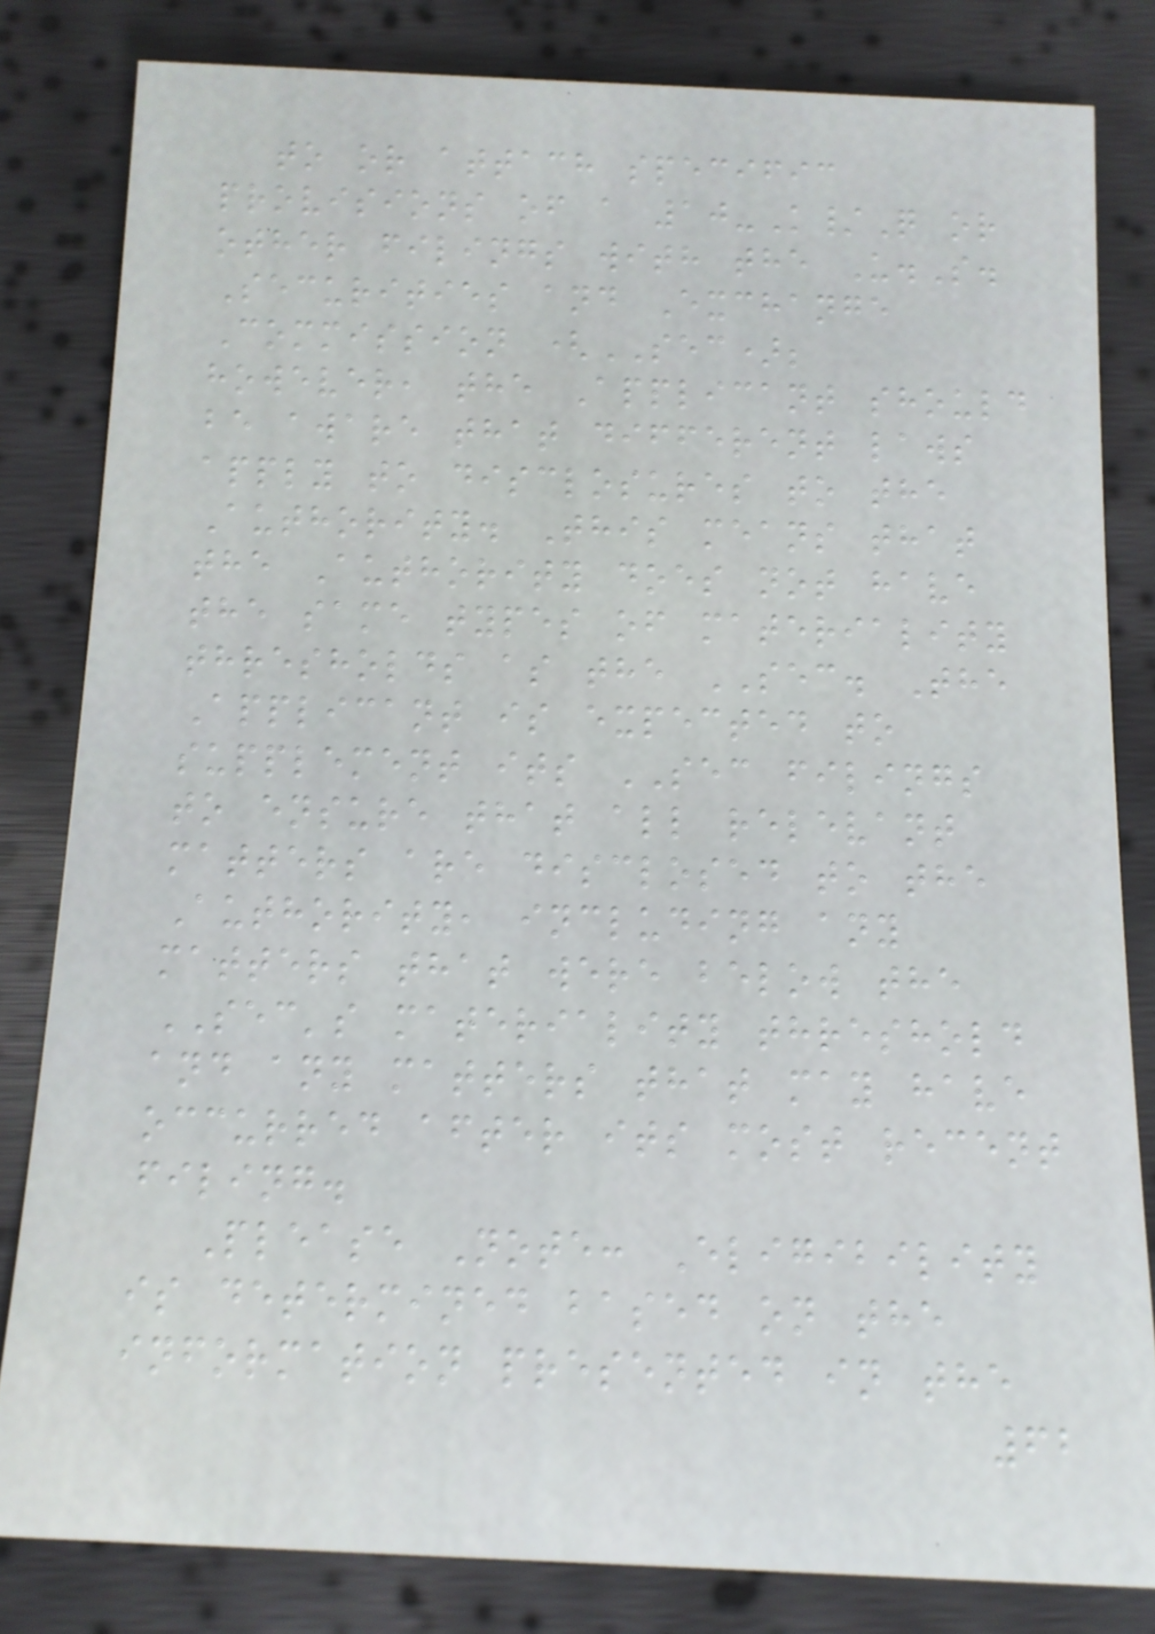to or attach specific
provisions of a 10-K/Q or
other filings with the U.S.
Securities and Exchange
Commission (SEC);
however, the Applicant should
be aware that different laws
apply to disclosures to the
Authority. This means that
the Authority does not have
the same types of materiality
thresholds as the SEC. The
Applicant is expected to
supplement its SEC filings
to ensure that all relevant
matters are disclosed to the
Authority, including any
matters that were below the
SEC's materiality threshold
and any matters that may have
occurred after its most recent
filing.
Please Note: Eligibility
is determined based on the
information presented in the
62
